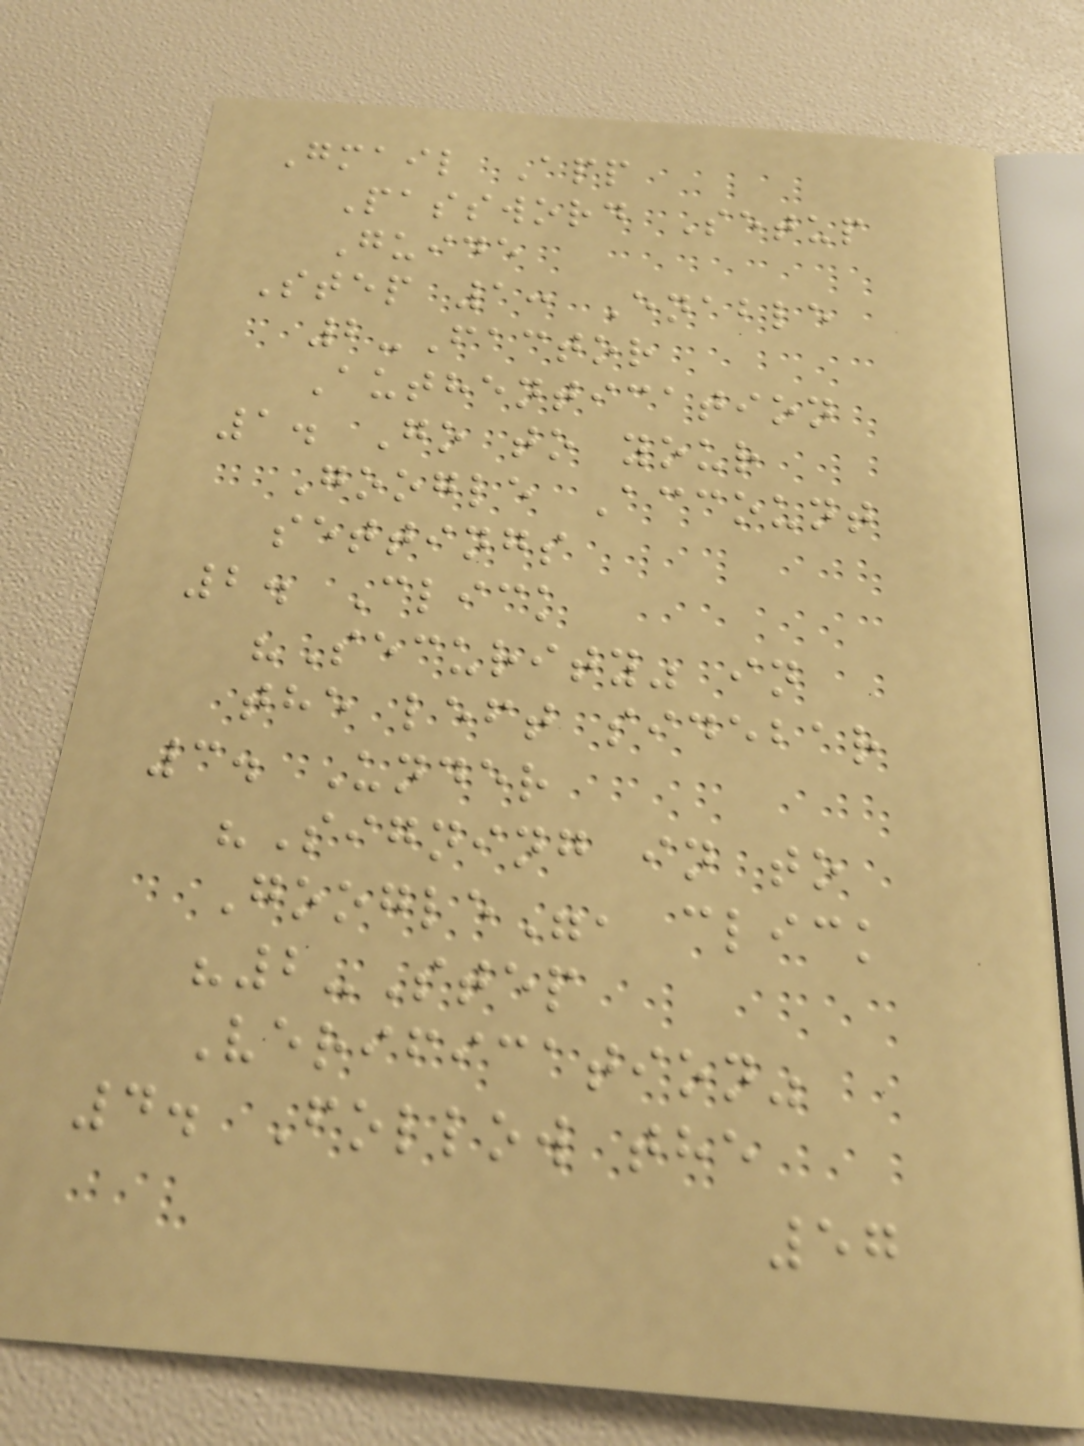Gmail App
Password Setup
Guide
Step 1: Enable
2-Factor
Authentication
1. Go to your
Google Account
settings
2. Click
"Security" in
the left sidebar
3. Under
"Signing in to
Google", click
"2-Step
Verification"
4. Follow the
57
